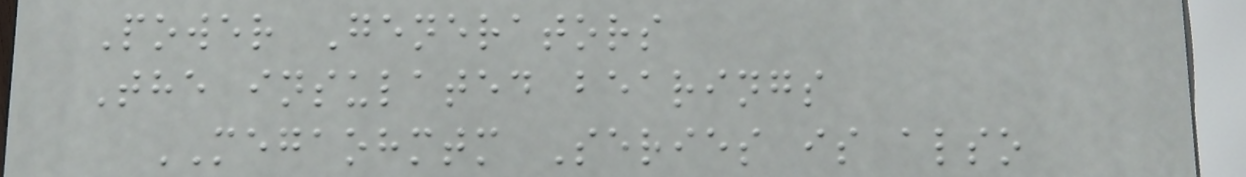Power Generators
The insulated bearings
MEGAOHMTM Series is also
